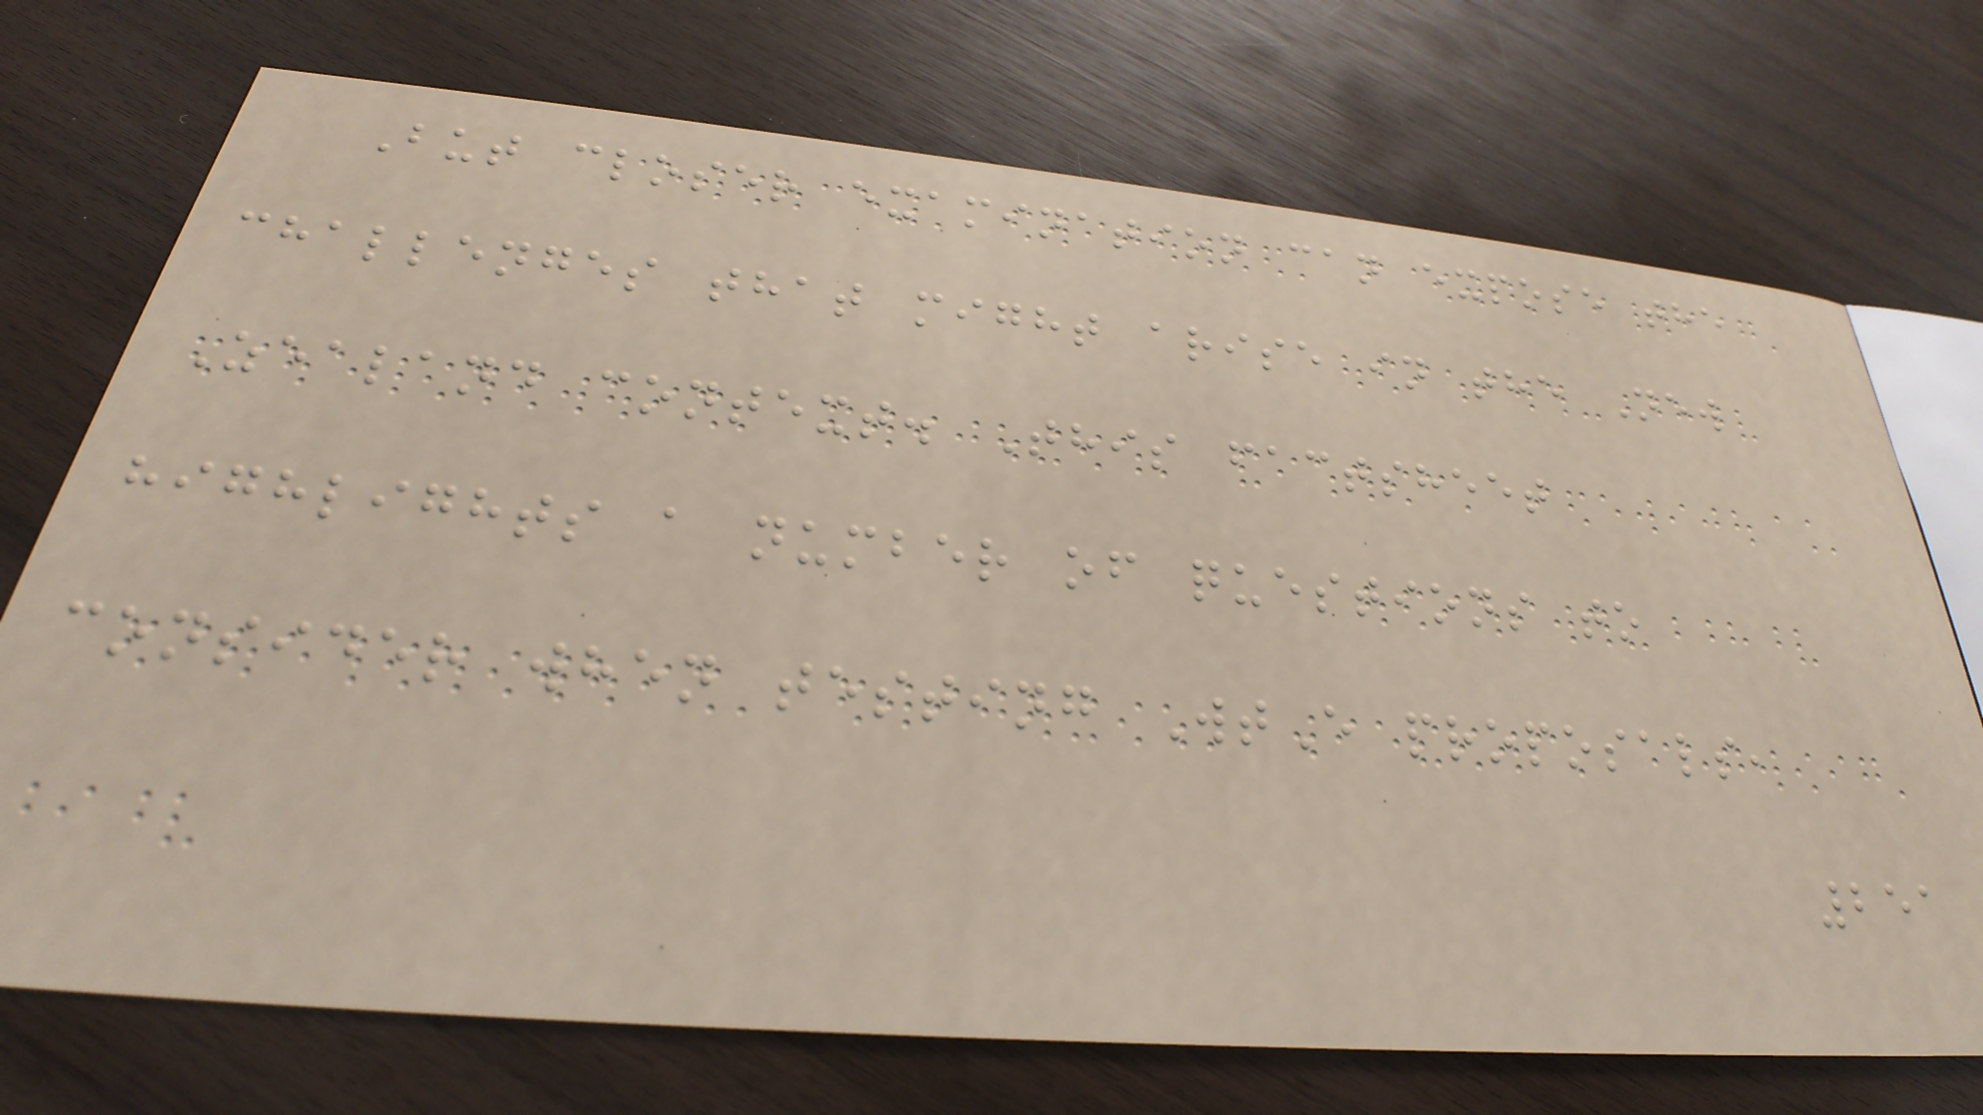But closer examination can expose the
challenges that might arise in the New
Zealand context. This factsheet
highlights a number of questions to
consider when testing WtE proposals,
251
